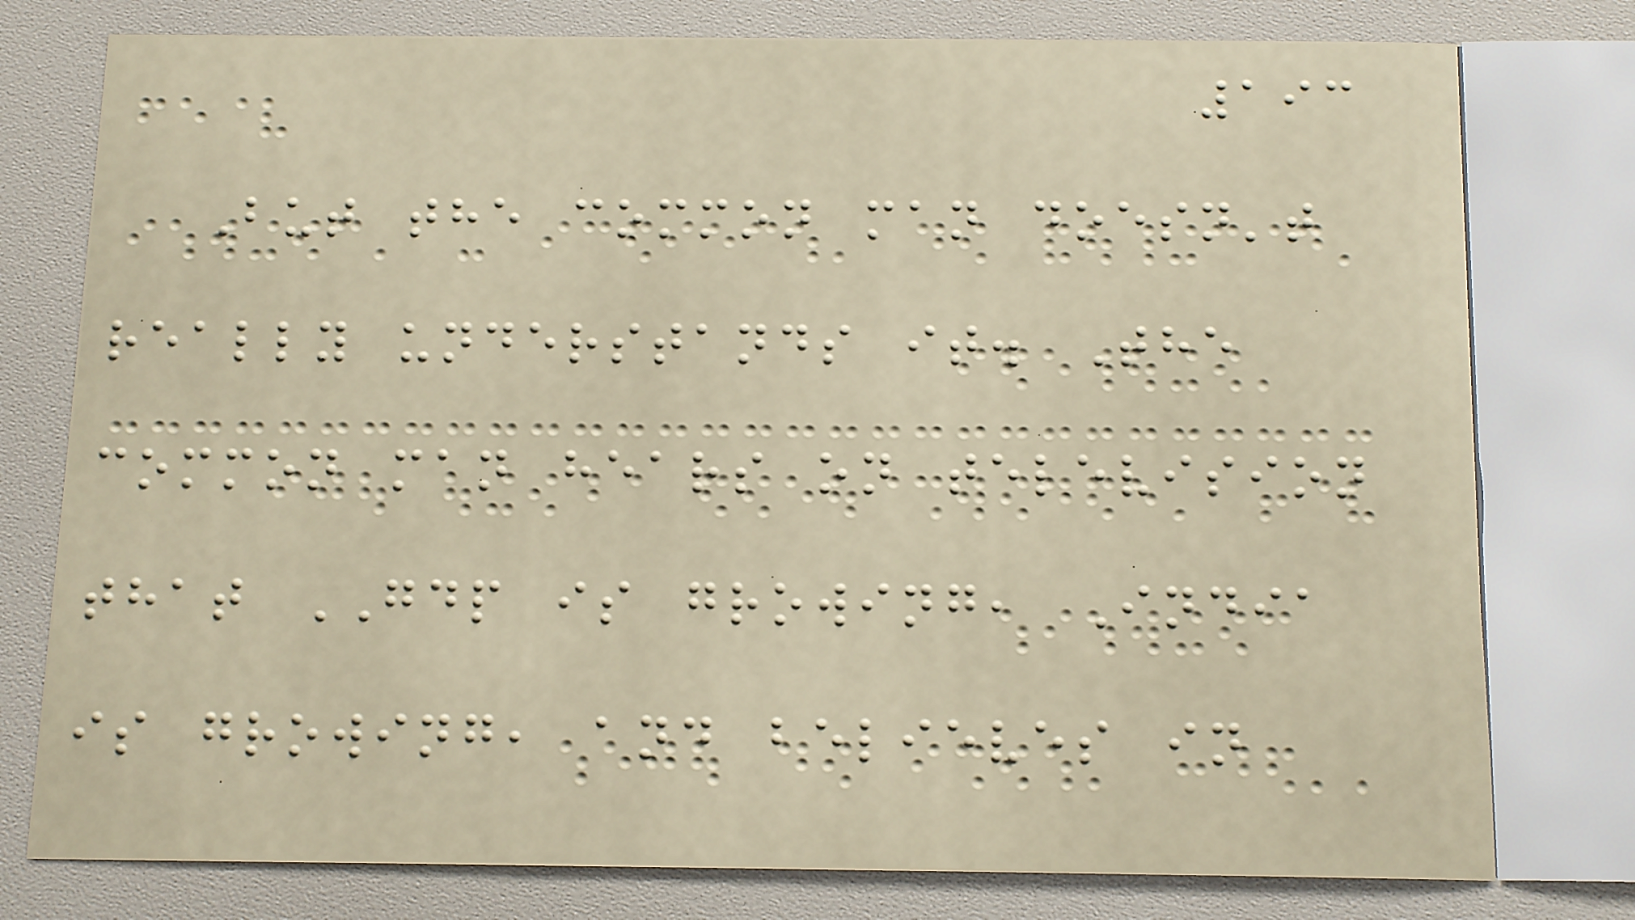193
But the common man doesn't
really understands it. The
common man hears on television
that GDP is growing, India
is growing, and believes in
